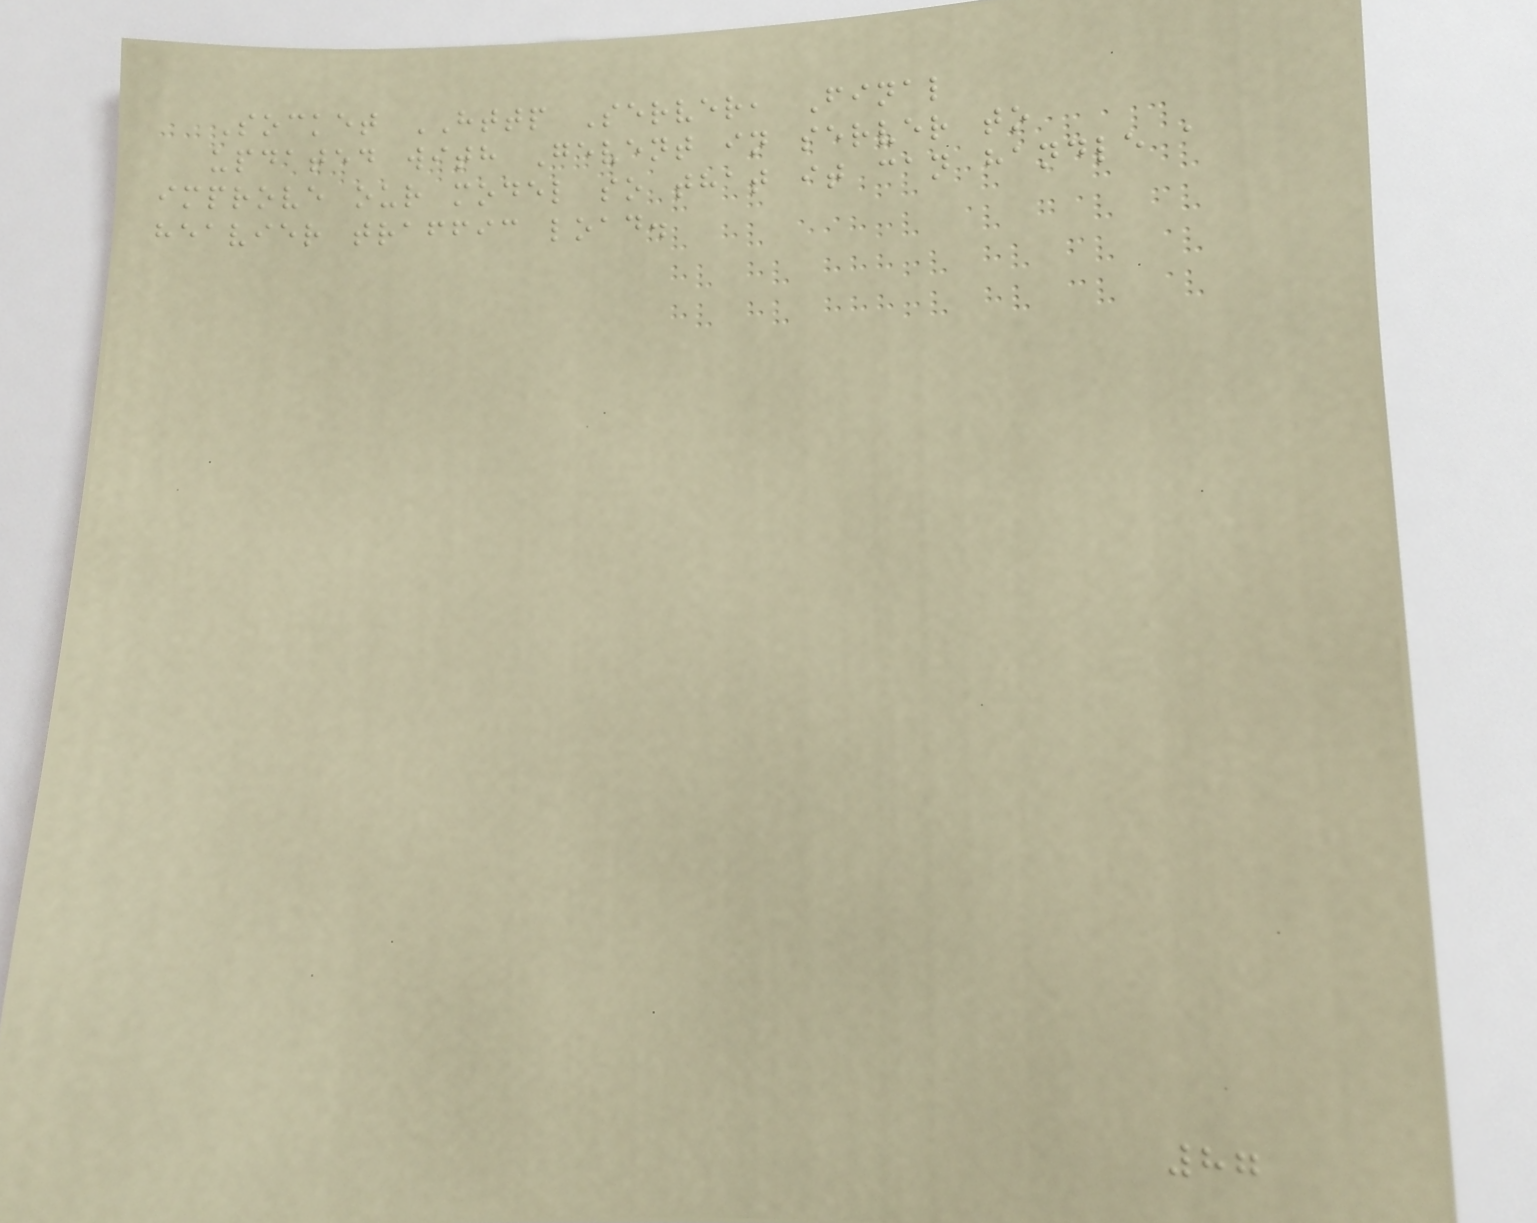Socket HTTP Server, Final
updated with Gevent in server to
improve our model so that it can handle a
heavier traffic load.
87
